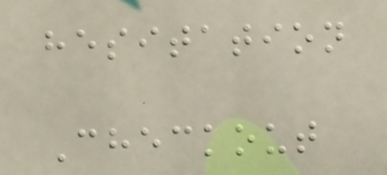hesitation
Checkout
